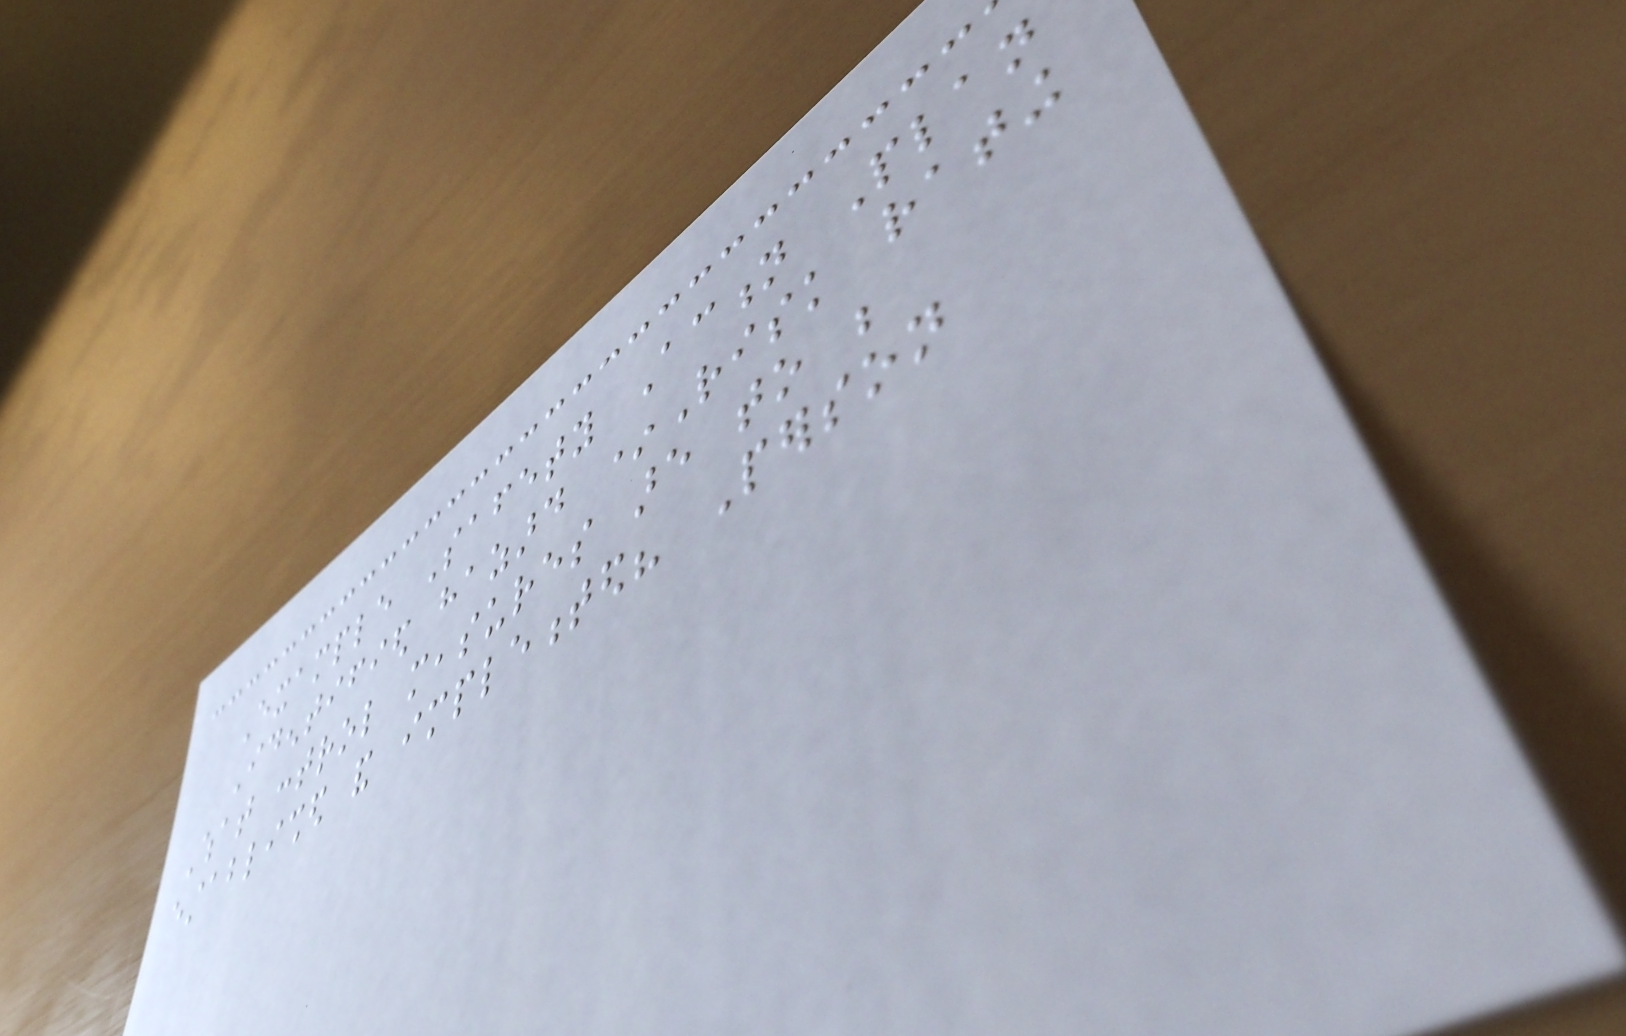Example Safety Action Plan
Identified hazard *Risk rating
What control measures are to be
established and implemented? Person
